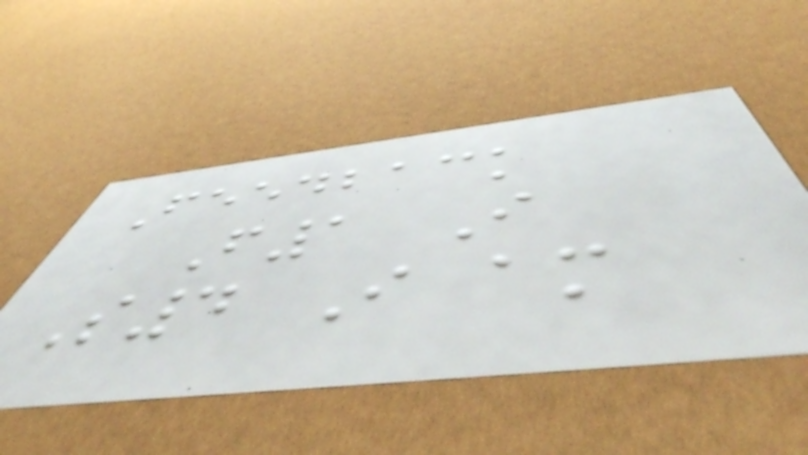Feedback
F1 I
S4 I am
